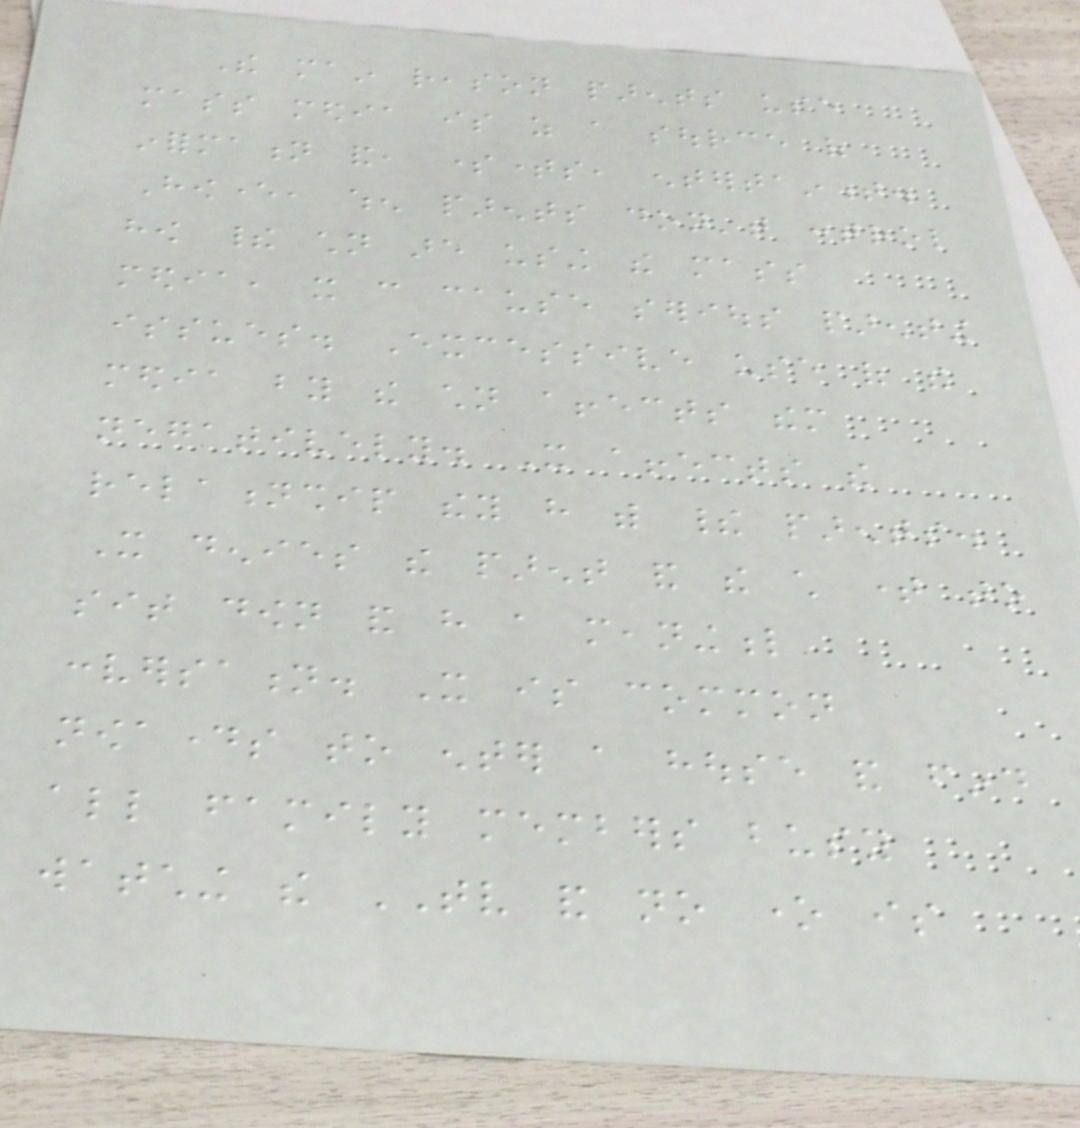The main reason parents use
mass media is as a source of
information and, sometimes, entertainment.
However, when parents don't control
how their children are using the mass
media, it can cause serious parenting
issues. Excessive use of the
media by the children affects them
negatively. It affects the
relationship they have with their parents.
It denies the parent and the child time to
sit down and have a meaningful
conversation. It is common
nowadays to enter a house and find
all family members busy
watching the TV and no one is
